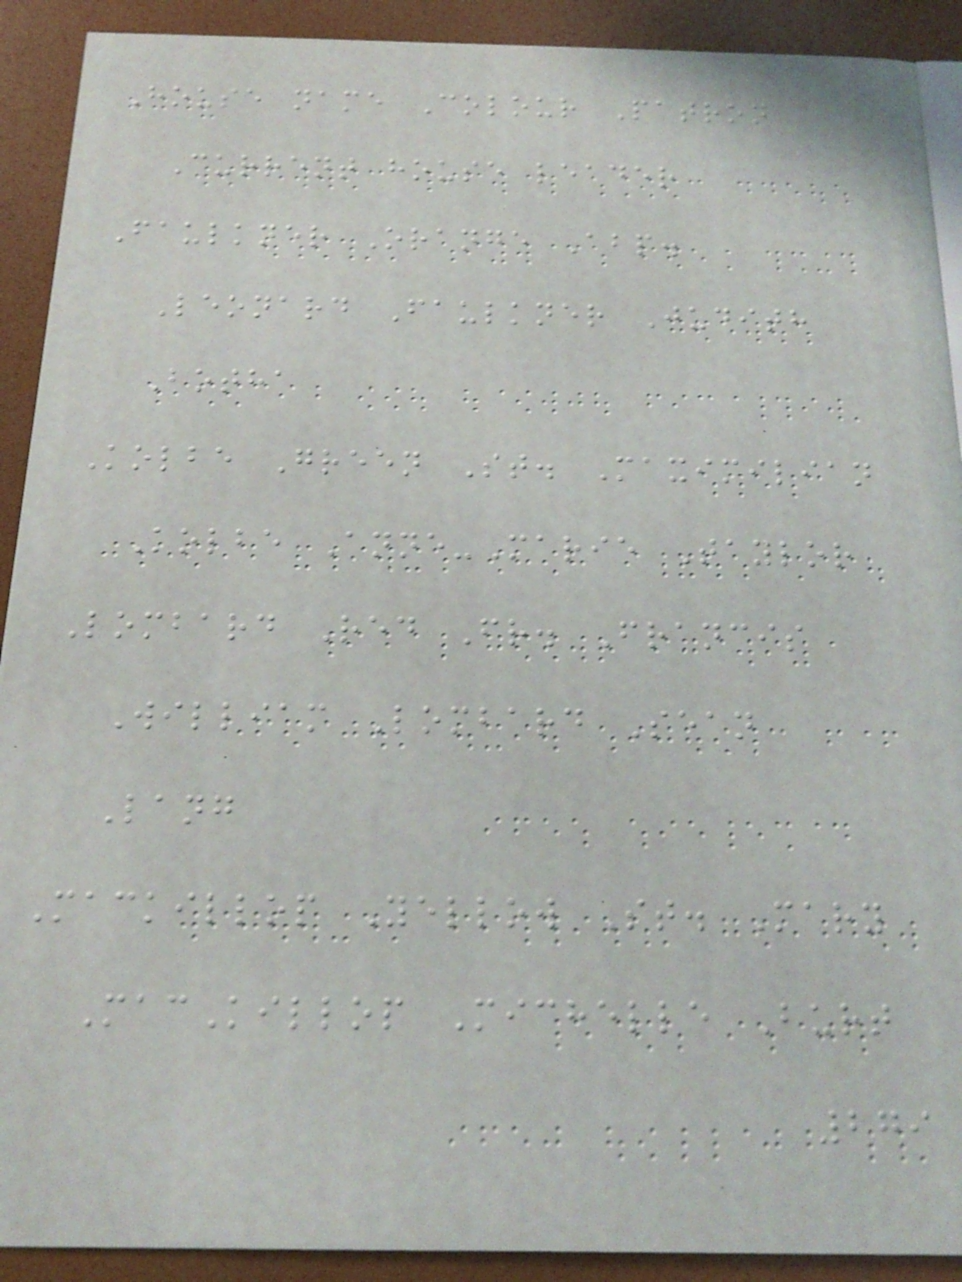House name Colour Patron
Current house leader
Faulkner Orange Abp.
Leonard Faulkner Judith
Botha
Kolbe Green St. Maximilian
Kolbe Anne-Marie Taylor
Lombard Red Fr. Francis
William Lombard Sean
Lang
Mackillop Yellow St. Mary
MacKillop Michelle Burt
279
